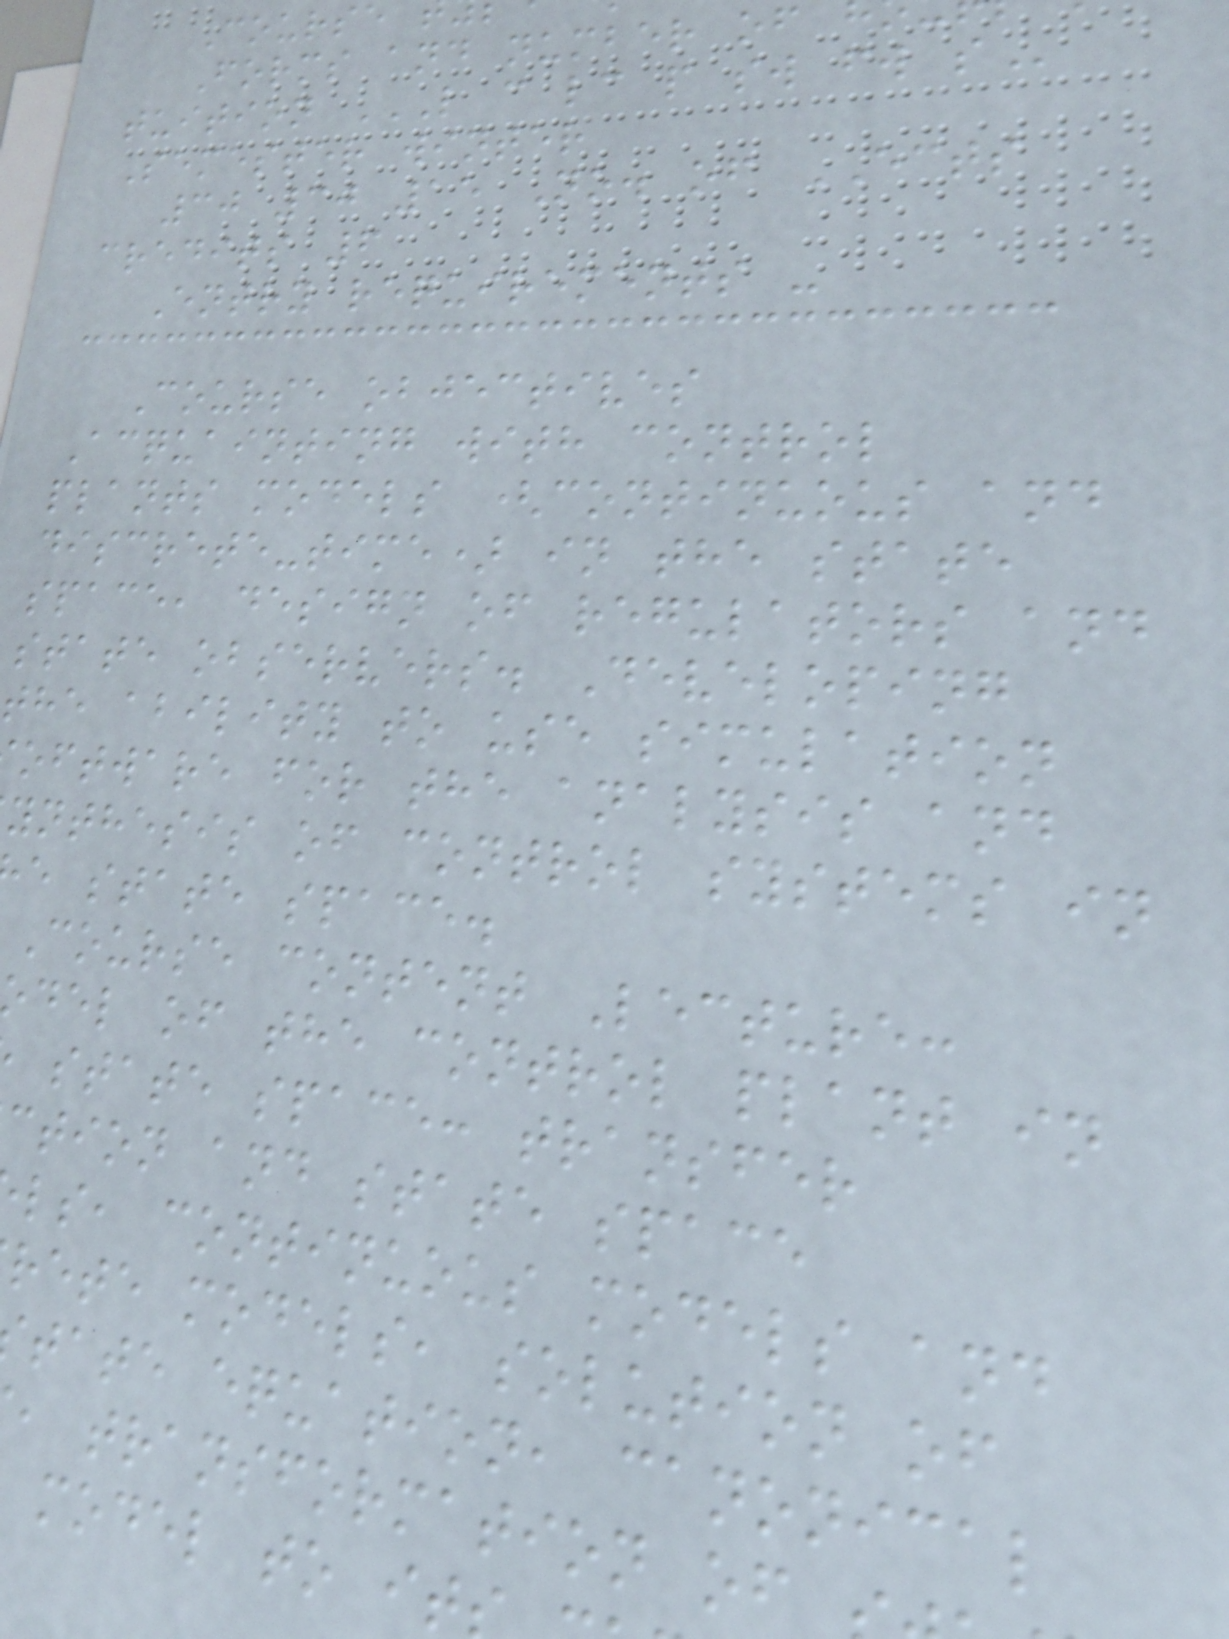Course
Forms and number of
tuition L C LC P SW FW S
Semester winter
30 30 15 No. of ECTS
credits 6
Entry requirements -
Course objectives
Acquainting with control
plants models (continuous and
discrete-time) in the state
space, design of regulators and
state observers. Developing
the ability to use simulation
oftware for the analysis and
ynthesis of control systems in
e state space.
Course content Lecture:
del of the control plant in
state space: transfer
ction and state space
ls, continuous models and
rete models, solution of
tate equation, canonical
, transformation of
model to it
